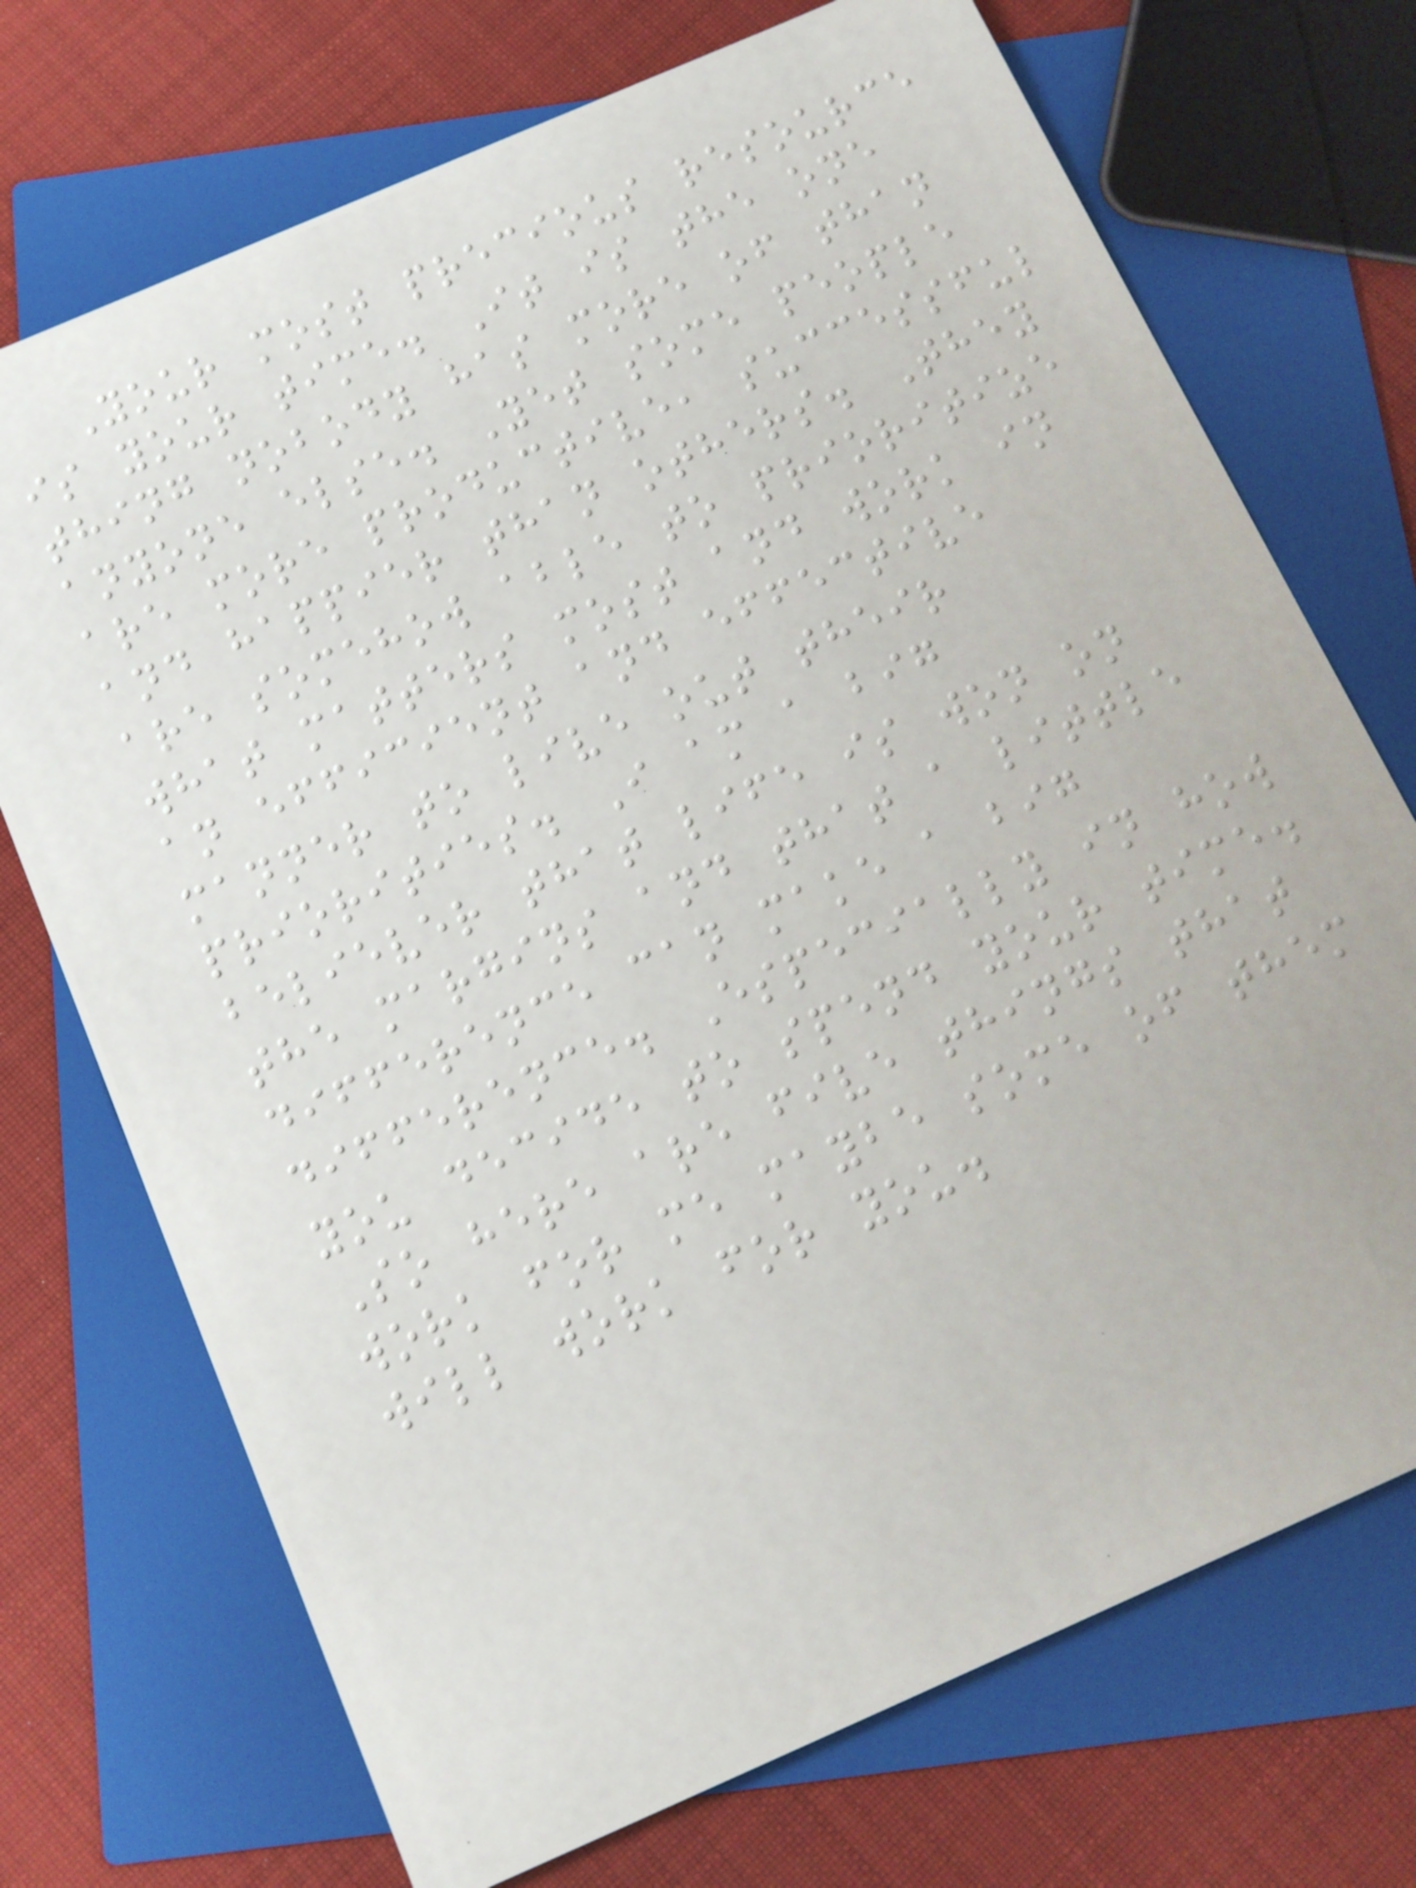Your most precious resource
is your time. It is the one
thing nobody has more of than
anyone else. Yet some people
are more productive, successful
and happier than others. They
are somehow able to prioritize
what matters most and work in
an efficient and effective
manner to live out their
priorities. I am a big
believer that life is won on
the margins and that a little
difference can make a big
difference. Especially in how
you decide to spend your time.
So here are five things that
work for me maybe some of them
will work for you.
